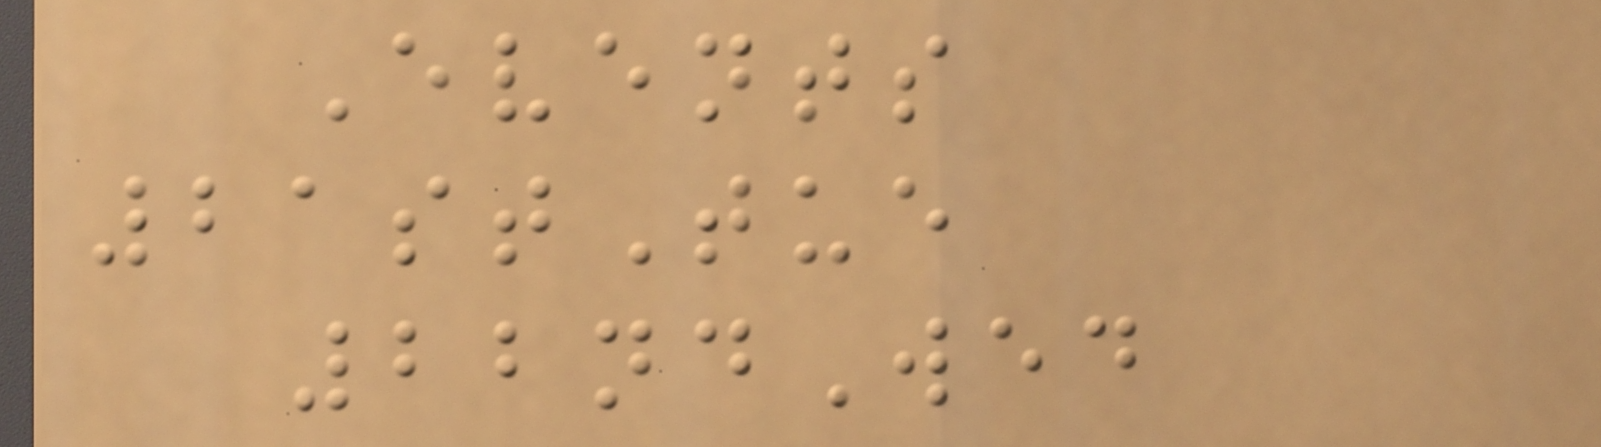Events
21stTue
22ndWed
